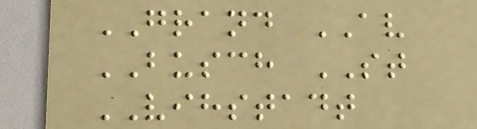GRAND AV
BUSCH ST
VIHSTADT
